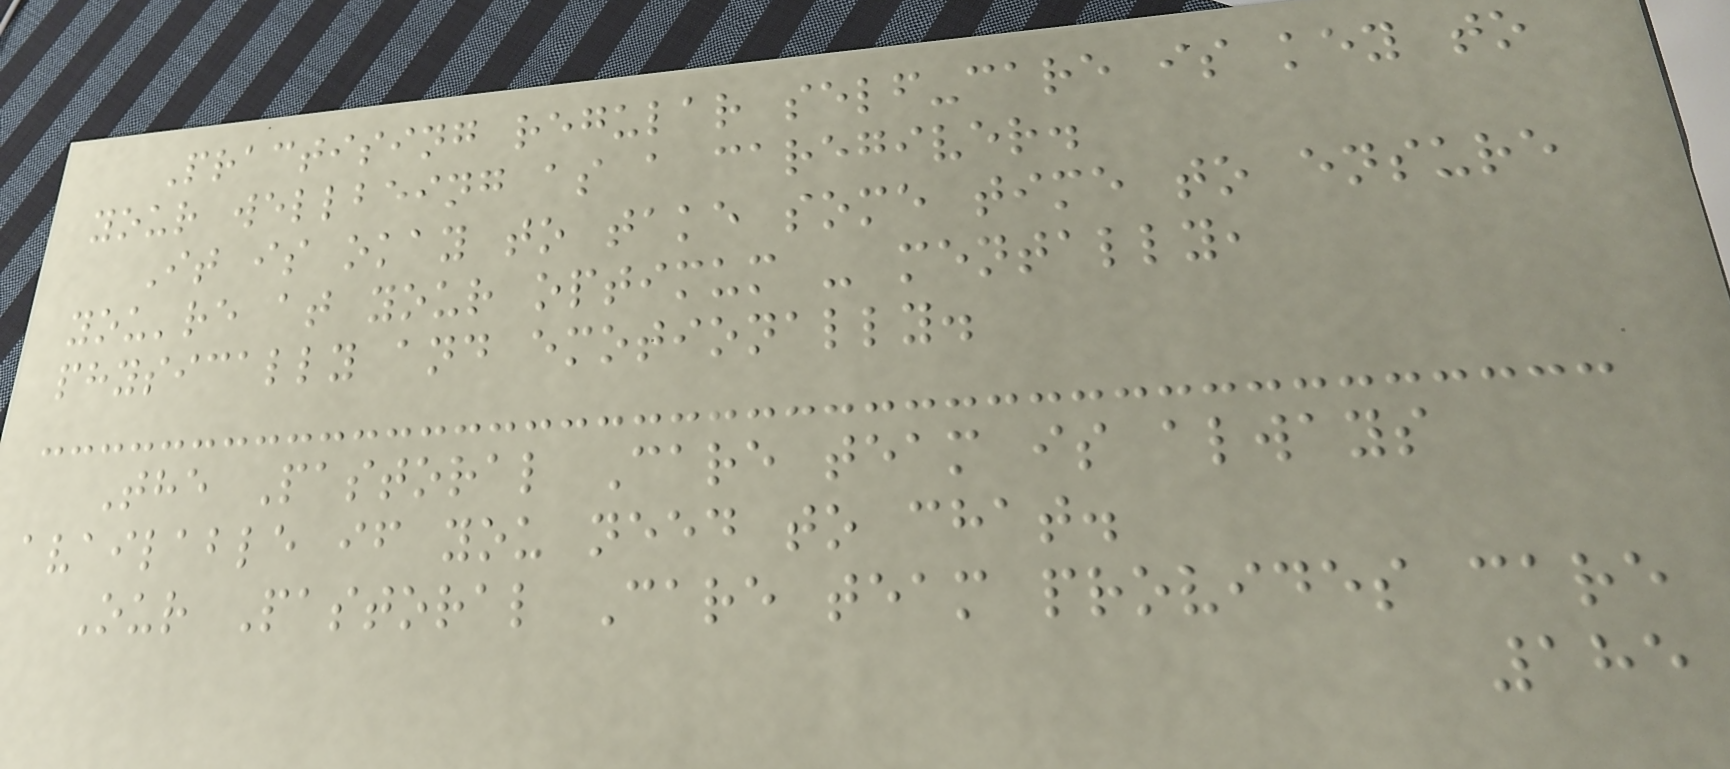Practising regular self-care is key to
your wellbeing as a caregiver.
It is okay to take some time to ensure
you're at your optimum - mentally,
physically and emotionally.
The Pastoral Care team is always
available if you need to chat.
Our Pastoral Care team provides care
185
